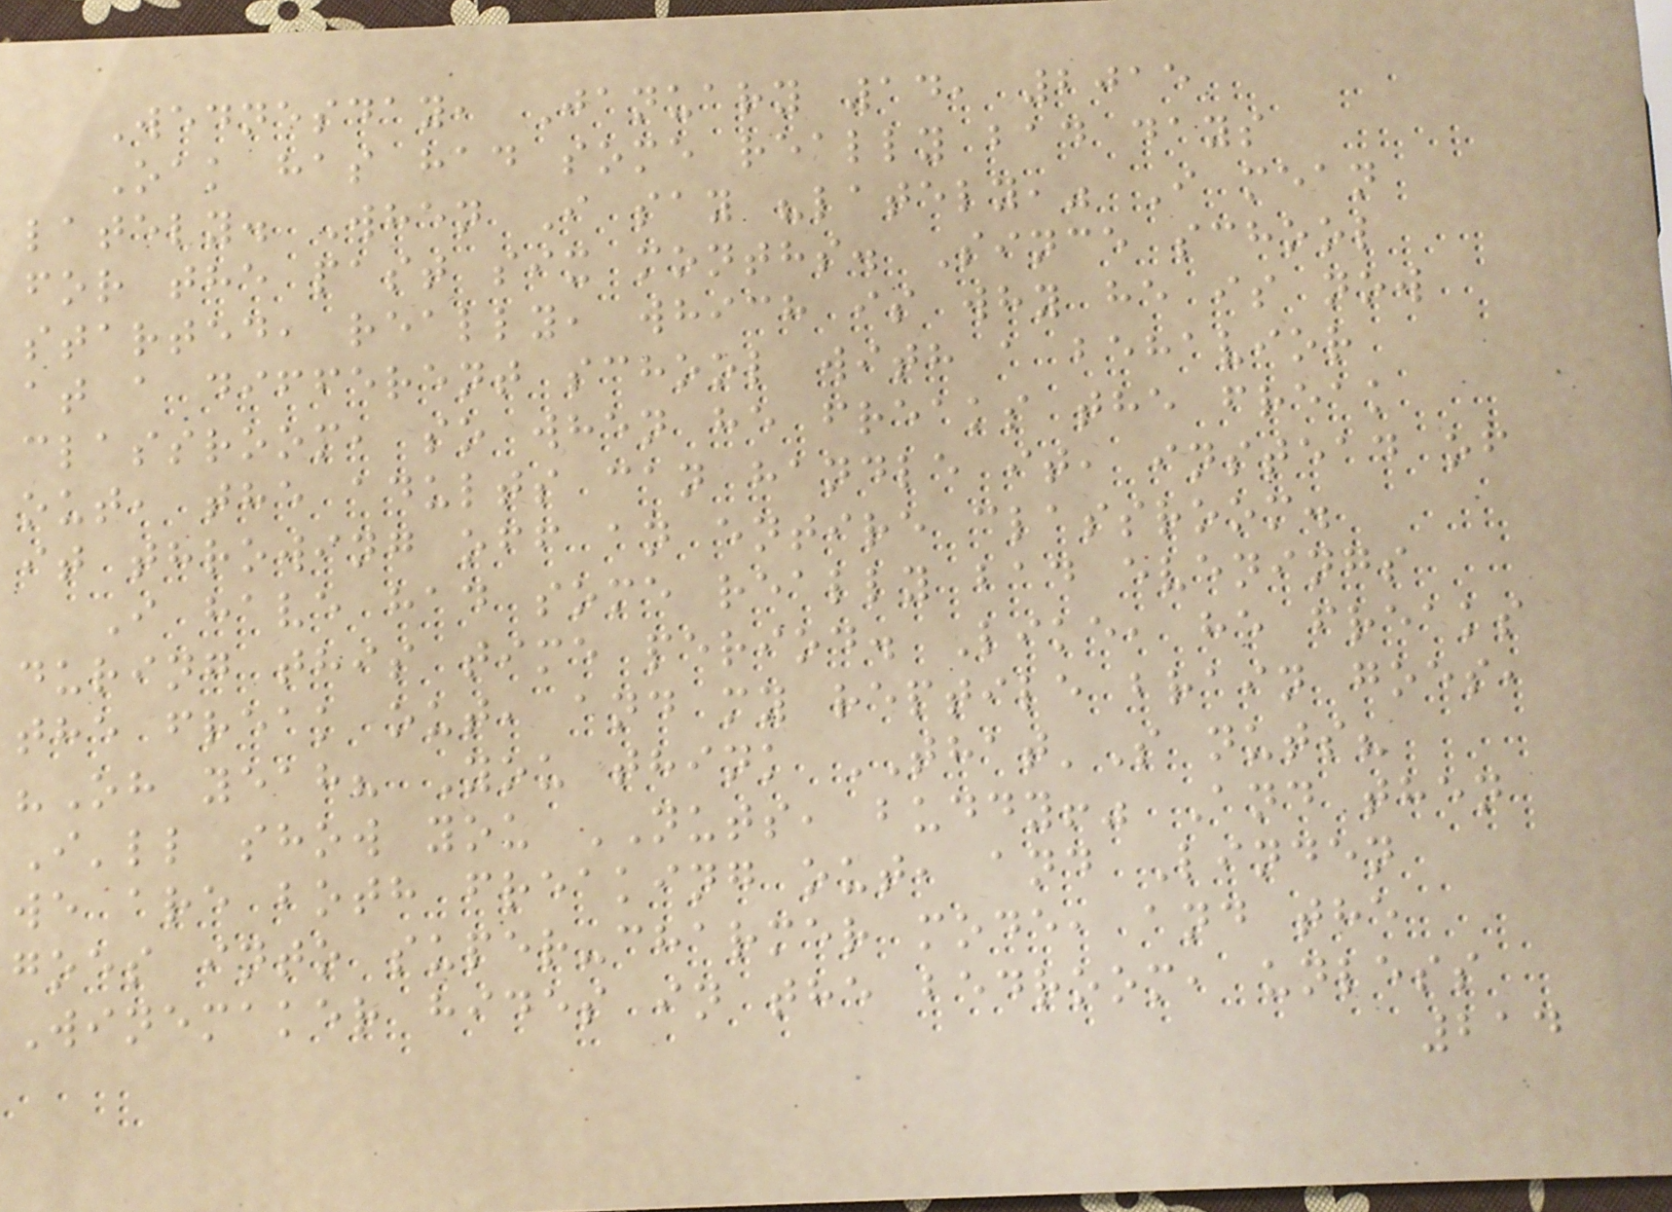Wednesday, January 14, 2015
Oak has had some really bad days
lately. When I say "lately," I mean
for the past six months. Since school
started, really, which is why he is now
at a different school with a behavior
classroom, so when he freaks the freak
out, the adults can handle it, instead of
it throwing off an entire classroom.
I have had some really bad evenings
during this time period. Like, he freaks
the freak out, and my reptile brain goes,
"Oh yeah? You think THAT'S nuts?
I'll show you NUTS, buddy!" And then
we are both freaking out, and Linden
goes into super-charmer mode, and the
Winemaker hides in the bedroom, unless
214
